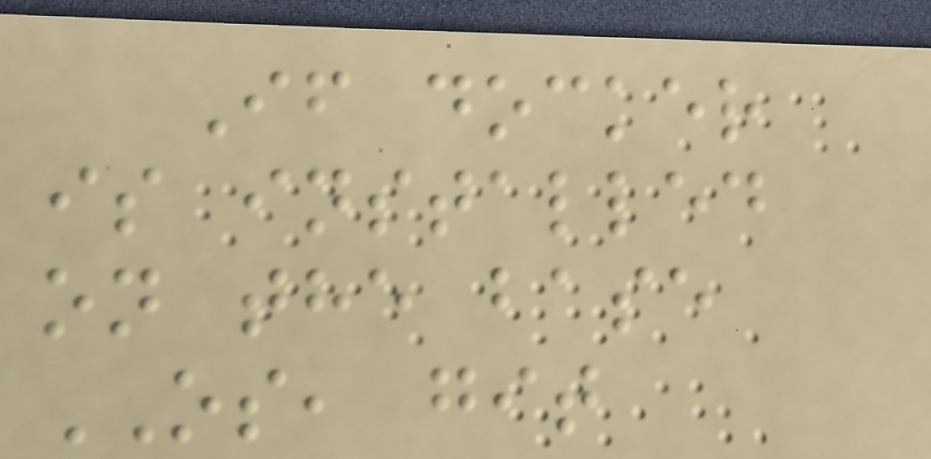If docker
is installed
on the base
OS, git
